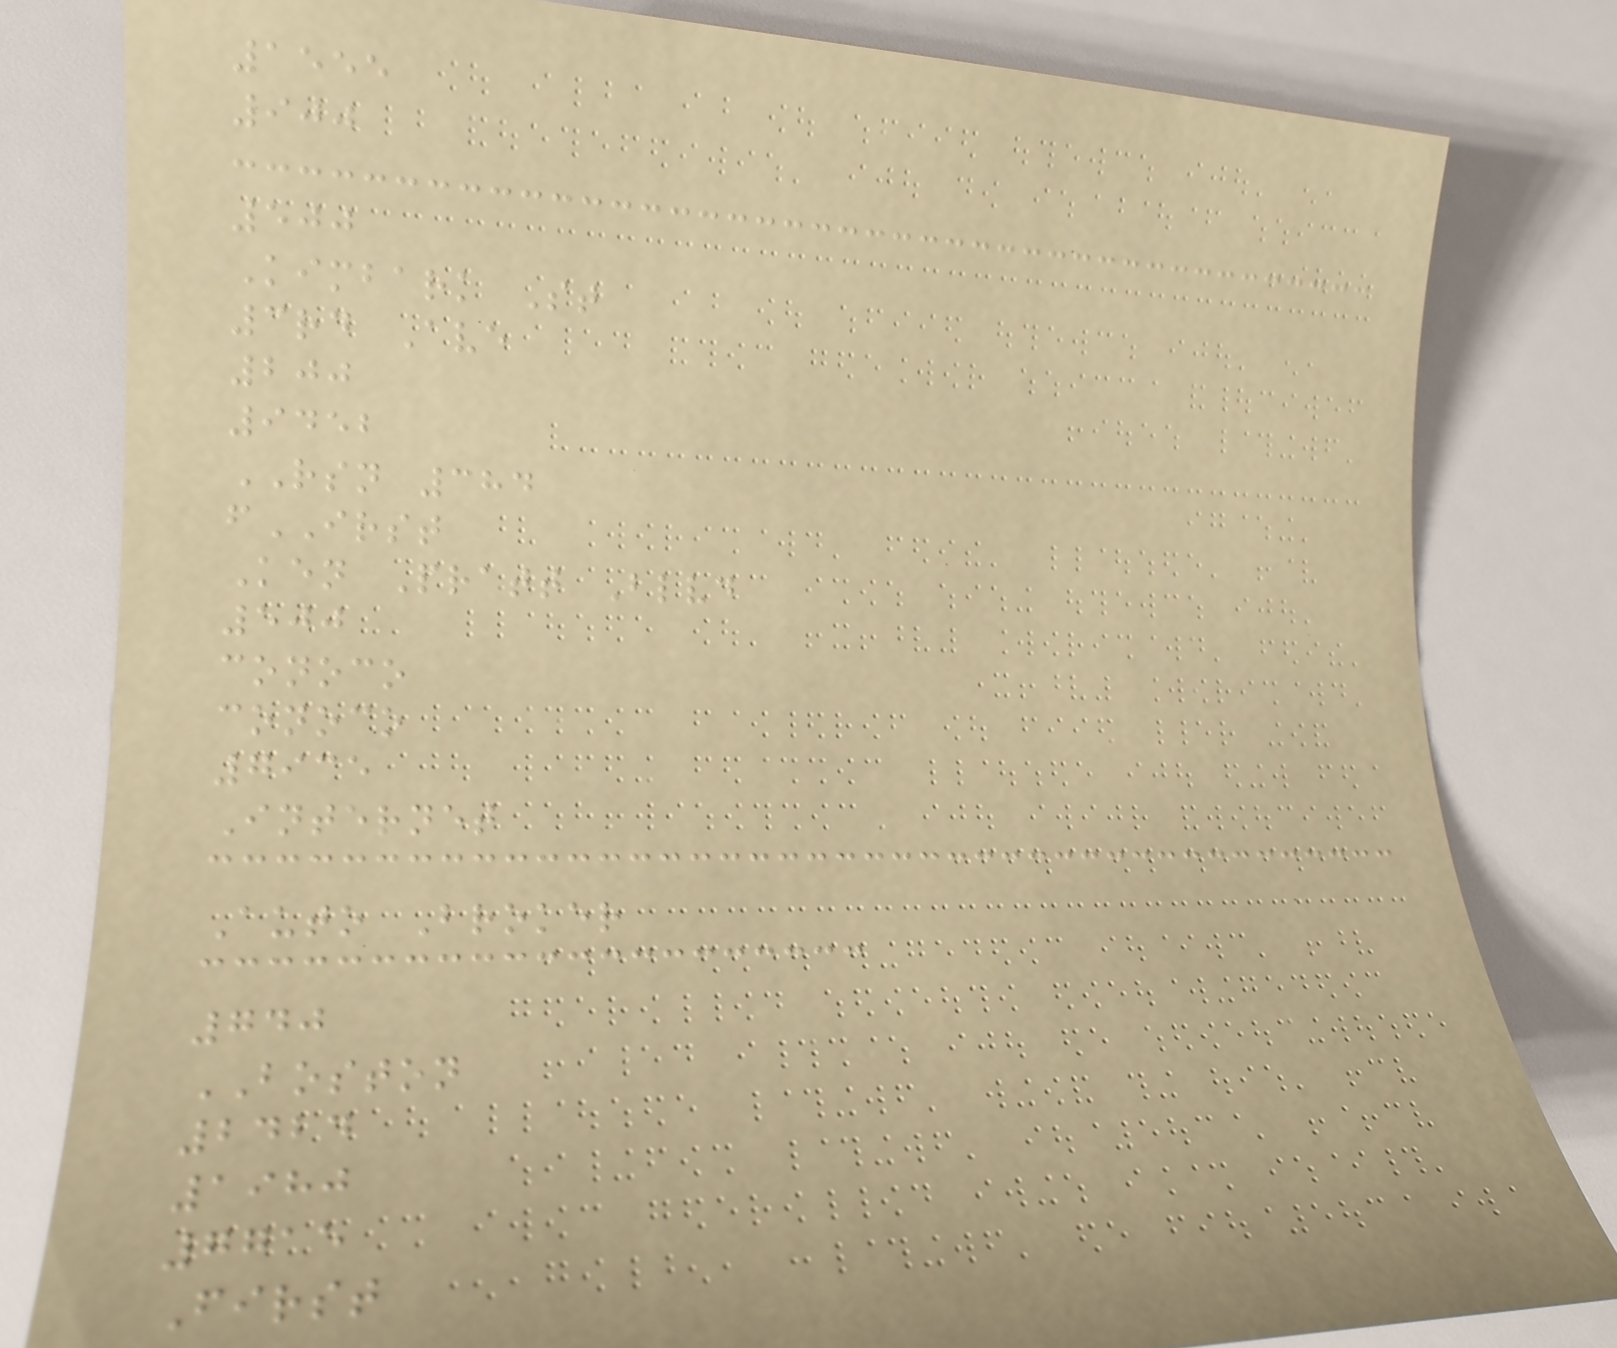1555
900
500
Kimbark St
3rd Ave
200
9452
RSN 384
fIRST
Ken Pratt Blvd
500
conoco
conoco
7935
Internet
Auto Broker
740
BOSTON
2424
1980
7715
First
